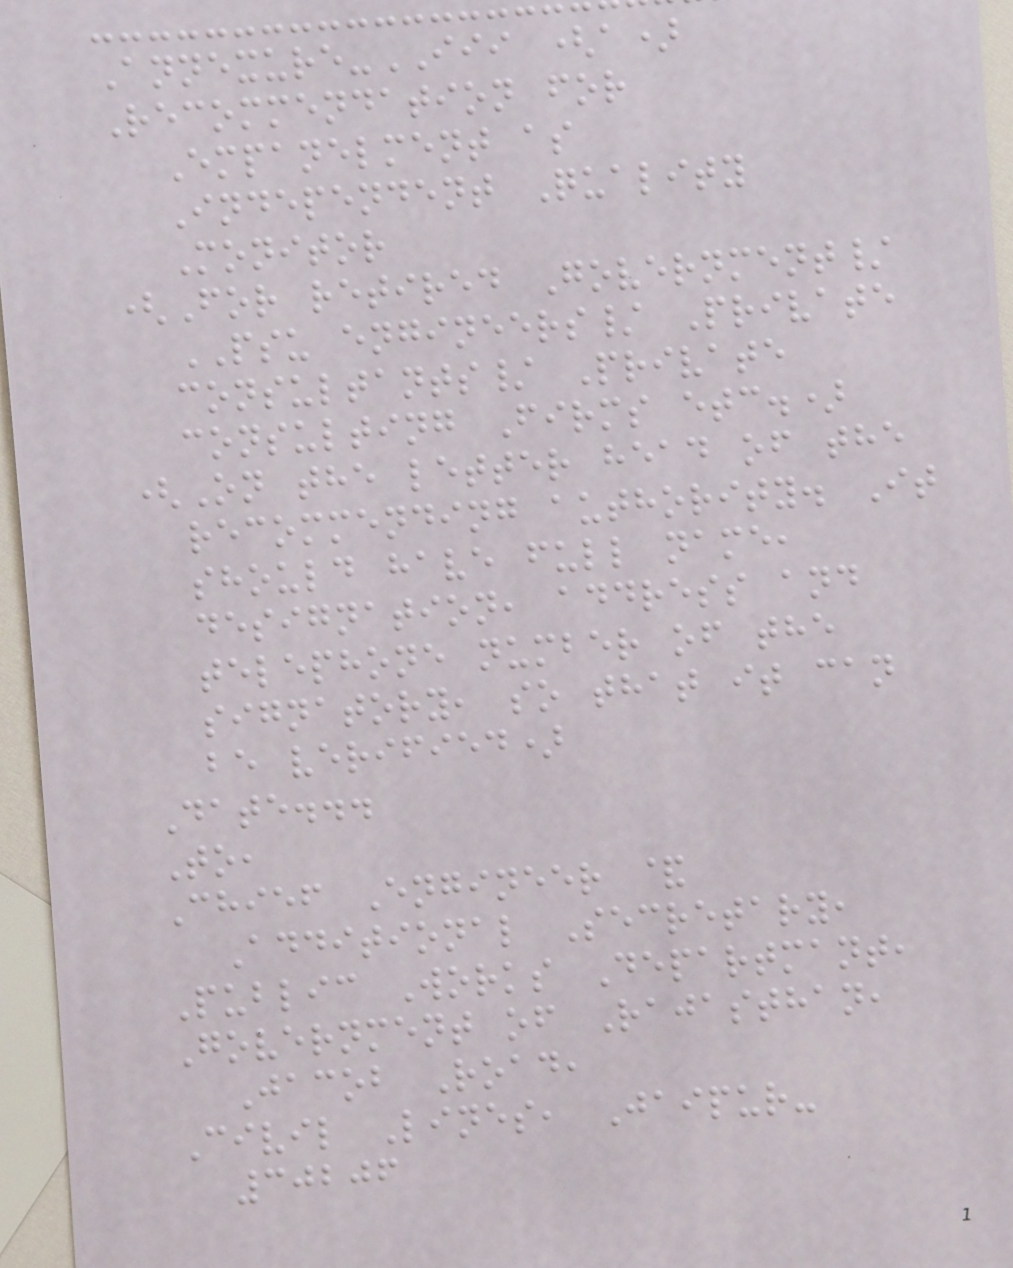Annexure-III (a)
Recommendation for
Empanelment as
Independent Quality
Monitor
(For retired Government/
PSU engineers/ Private
consultants/ Private
consulting Firms etc.)
(On the letter head of the
recommending authority. It
should have full name,
designation, address and
telephone number of the
signatory, so that it can
be verified)
Date...
To,
Chief Engineer &
Additional Secretary,
Public Works Departmant,
Government of Rajasthan,
Jacob Road,
Civil Lines, Jaipur-
30206
